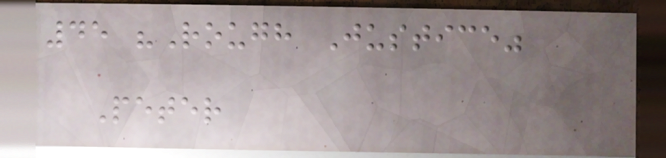45 "Rough Justice"
Peter
